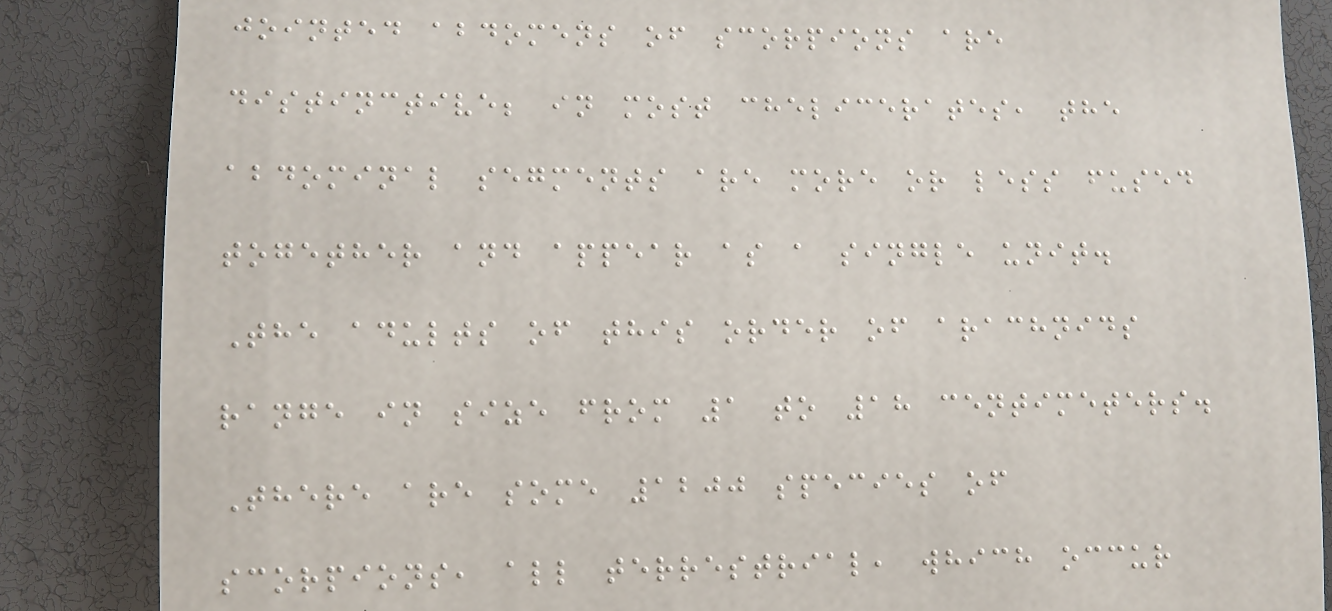jointed abdomens of scorpions are
distinctive; in most chelicerates, the
abdominal segments are more or less fused
together and appear as a single unit.
The adults of this order of arachnids
range in size from 1 to 18 centimeters.
There are some 1200 species of
scorpions, all terrestrial, which occur
